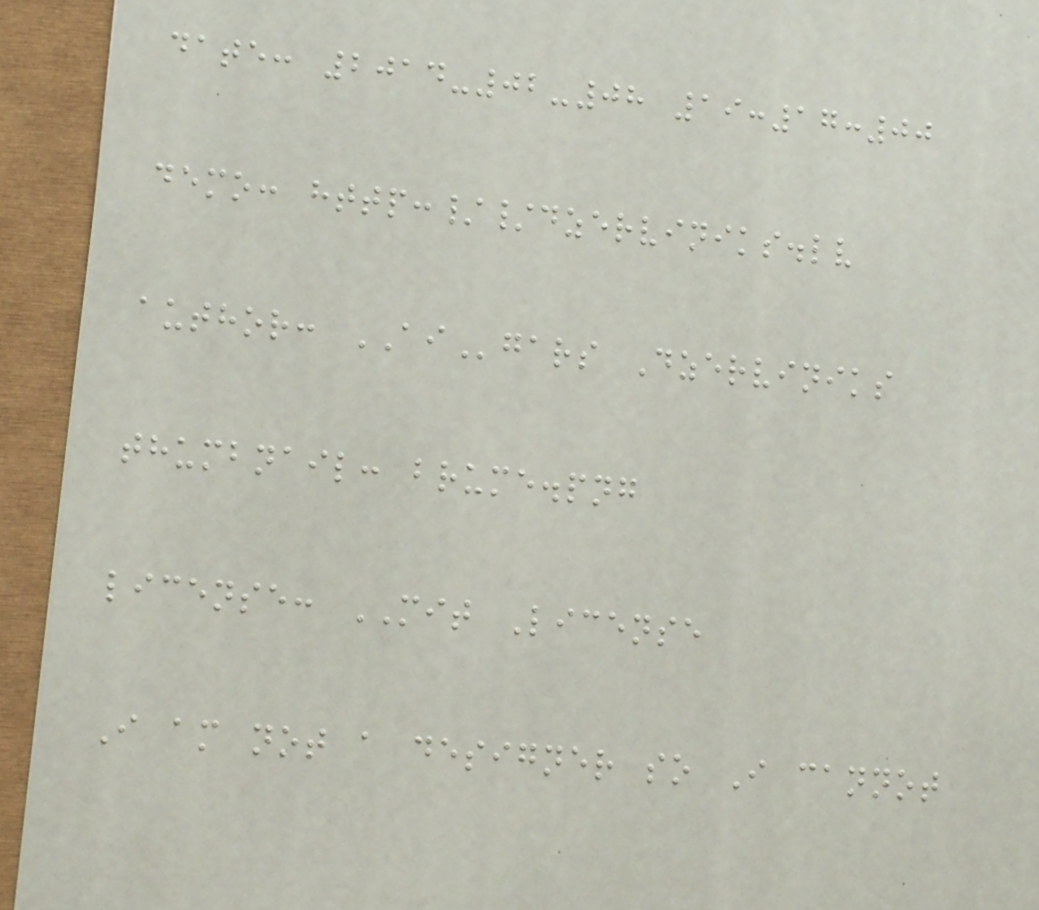date: 2014-02-08 19:17:00
demo: http://dzerviniks.lv
author: AIgars Dzerviniks
thumbnail: brume.png
license: MIT License
I am not a designer so I cannot
